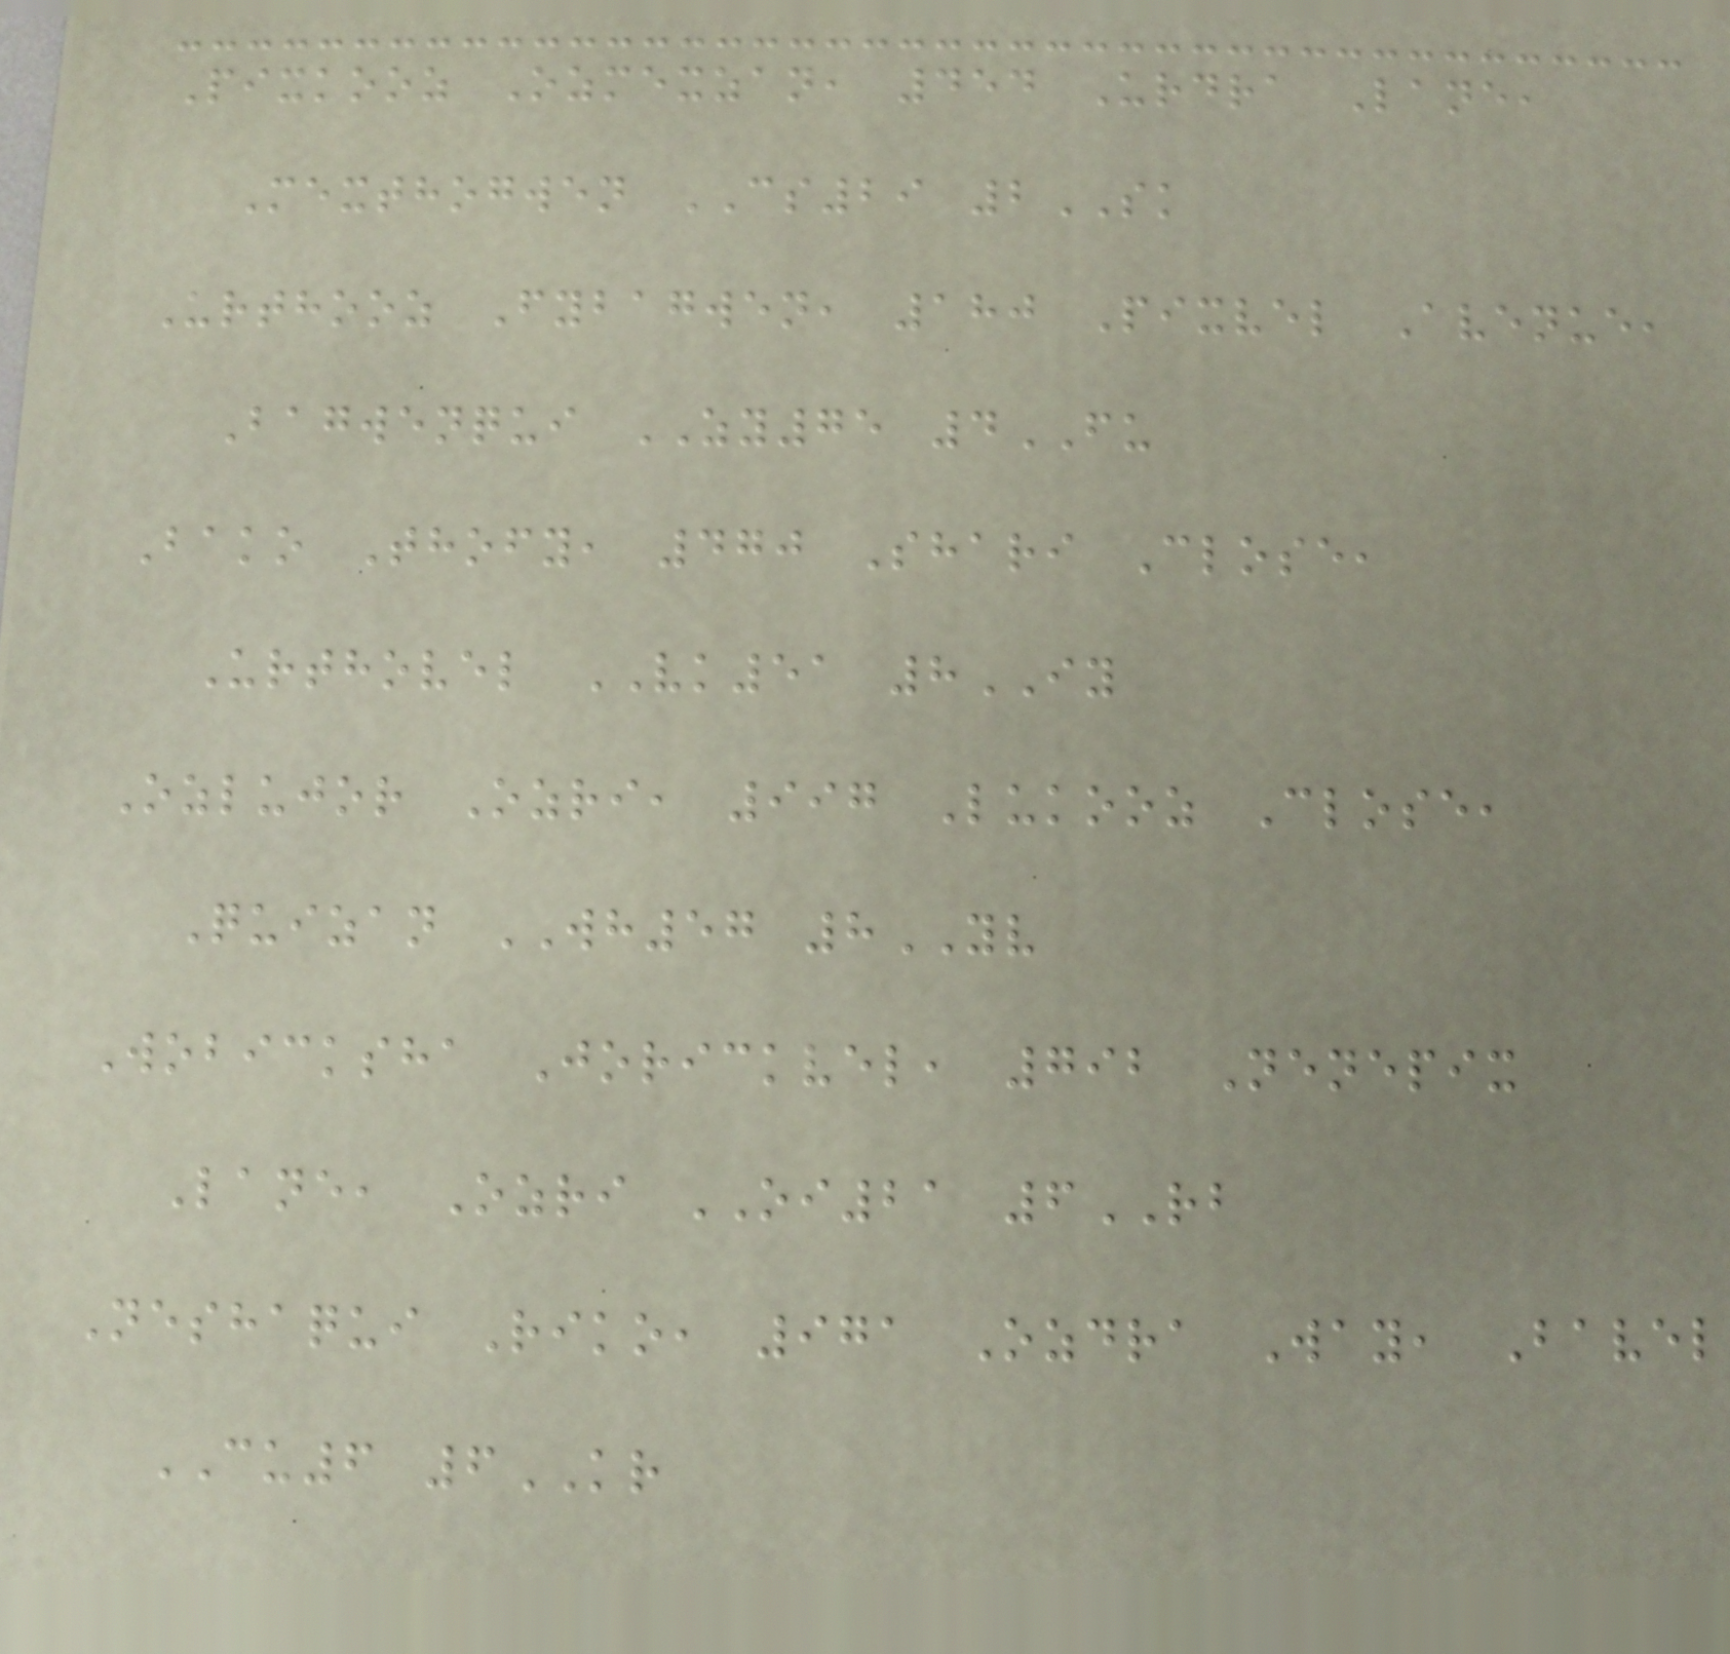Pixkooz Ozmexzan, 454 Urdra Lane,
Mexthogwen CS29 2SK
Urthooz Fybagwen, 180 Pixvel Avenue,
Bagwenqui ZY75 4FU
Bako Thofy, 470 Shari Close,
Urthovel VK51 8IY
Ozlujor Ozri, 997 Lukooz Close,
Quizan WH57 8YV
Wobicksha Jorickvel, 792 Nenepix
Lane, Ozri OI21 6RB
Neshaqui Riko, 971 Ozdra Way, Bavel
CU6 6KR
